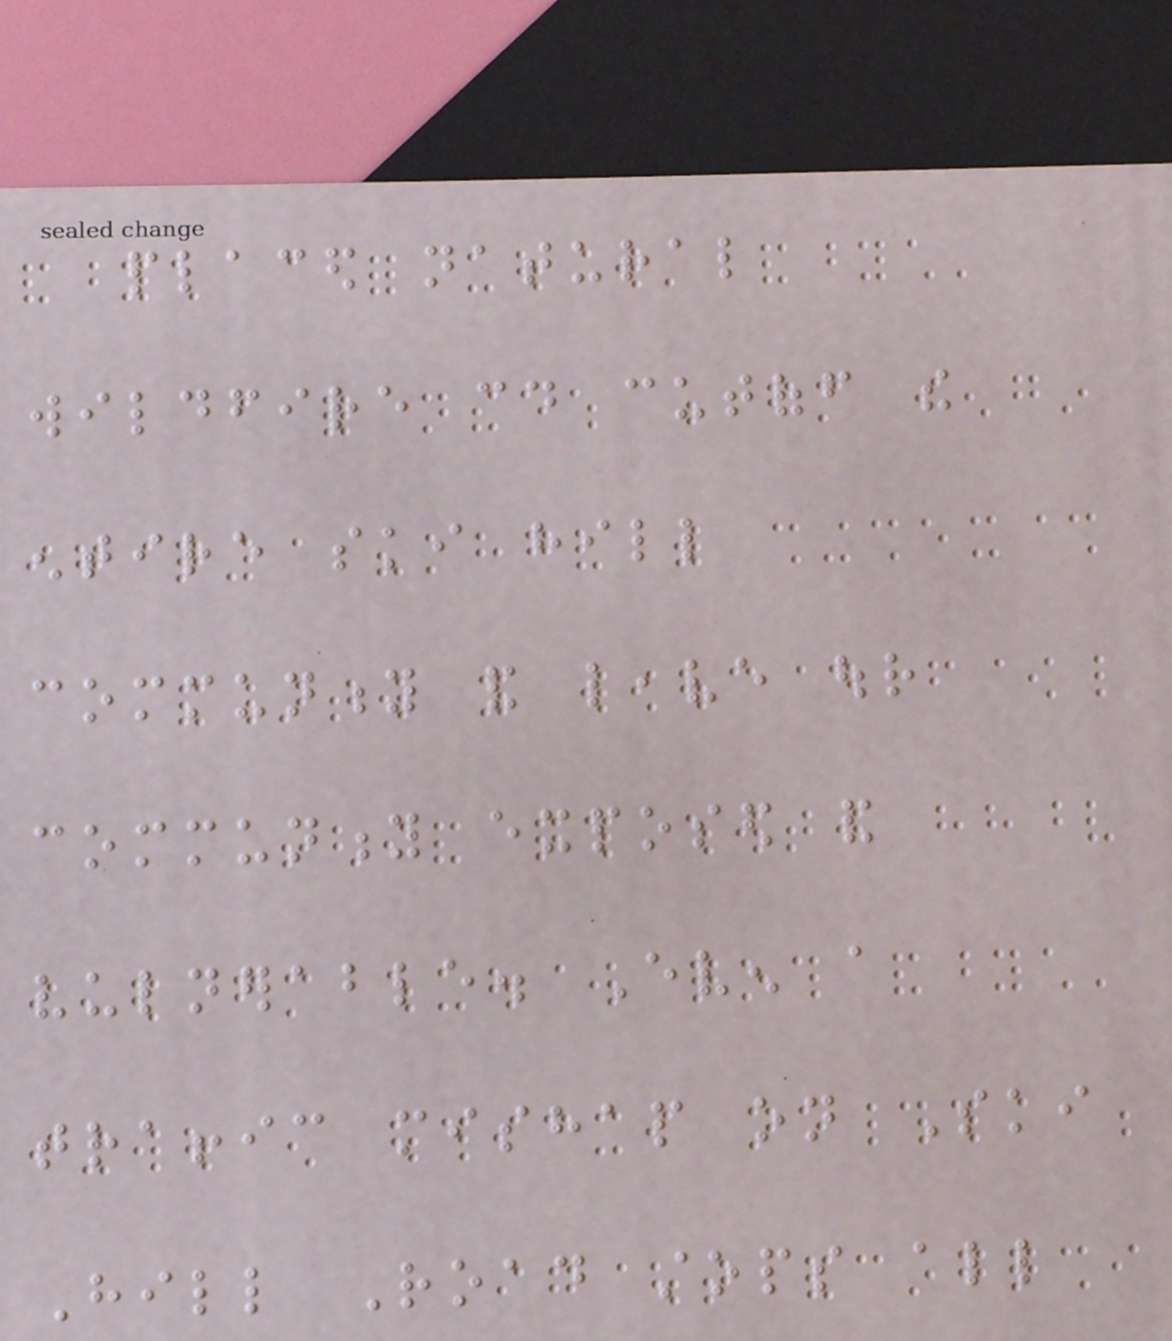placed natural
wildfire could cutoff the
entire ski hill
community and leave our
community exposed and
vulnerable. Even a
traffic mishap on Ski
Hill Road stops all
